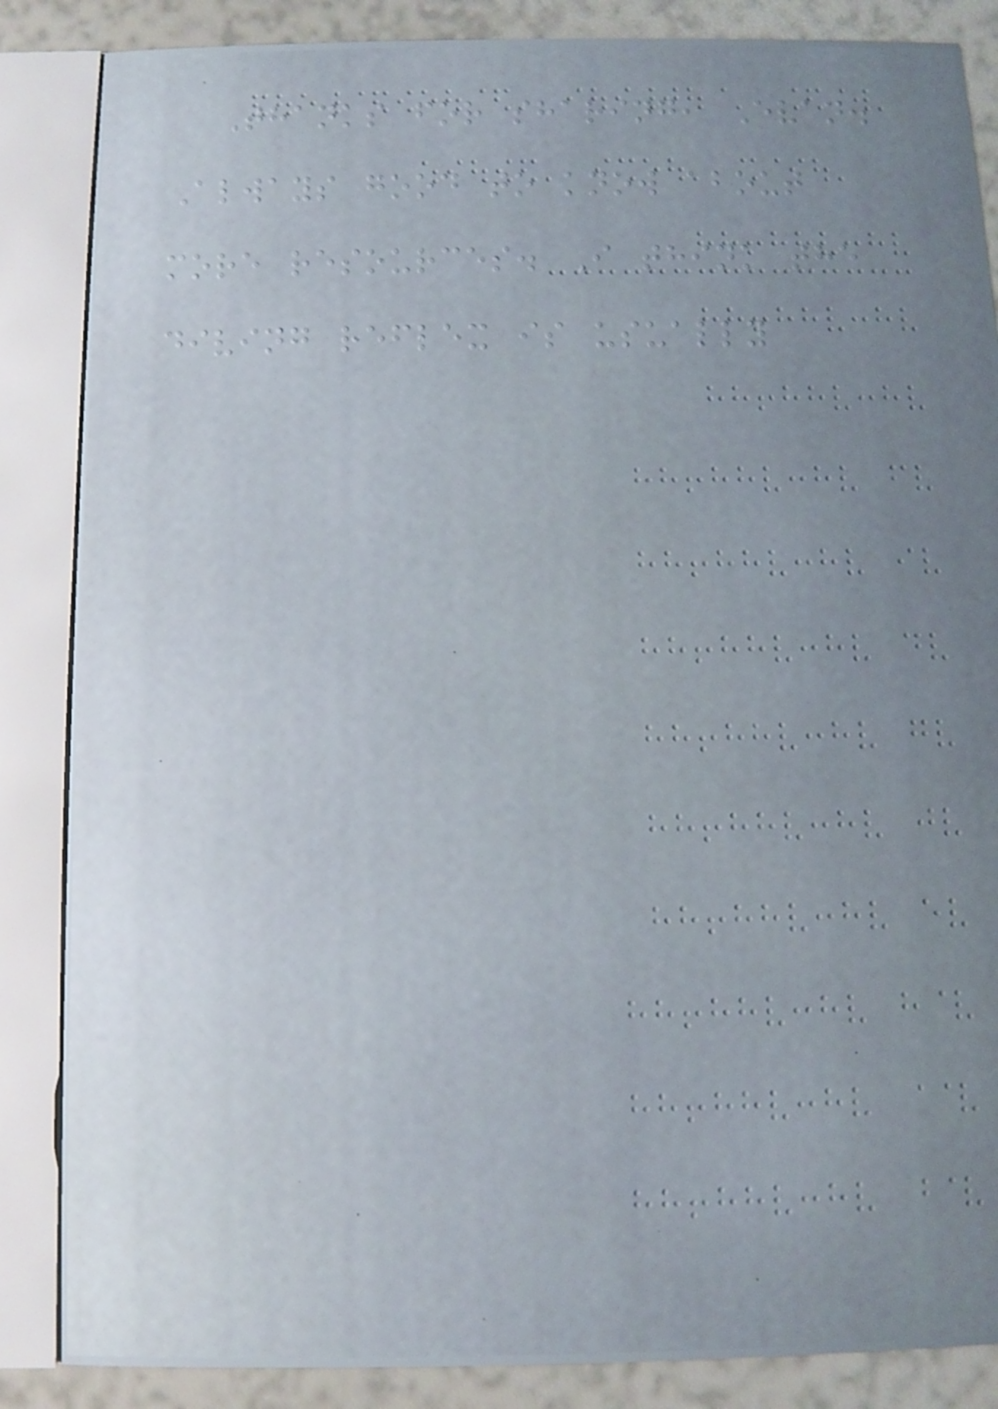Thanks for sharing, Evan.
Always good to know about
more resources. I think the
diving reflex is usually
